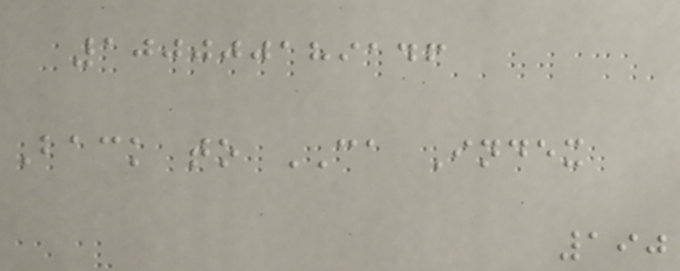100000189146
Back to CA Index
190
